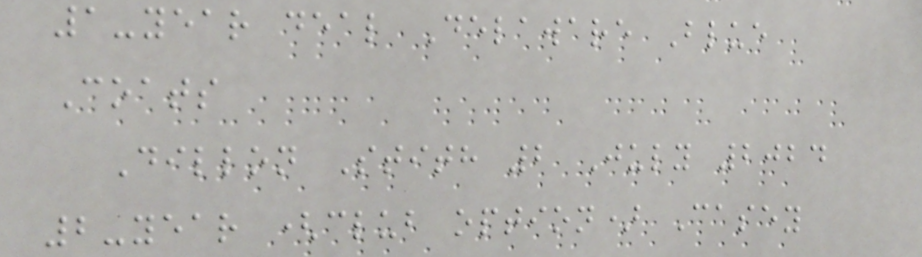1-year deal Delaware Blue
Coats
Dillon Stith 2 July 2024
2-year (club option) Casey
